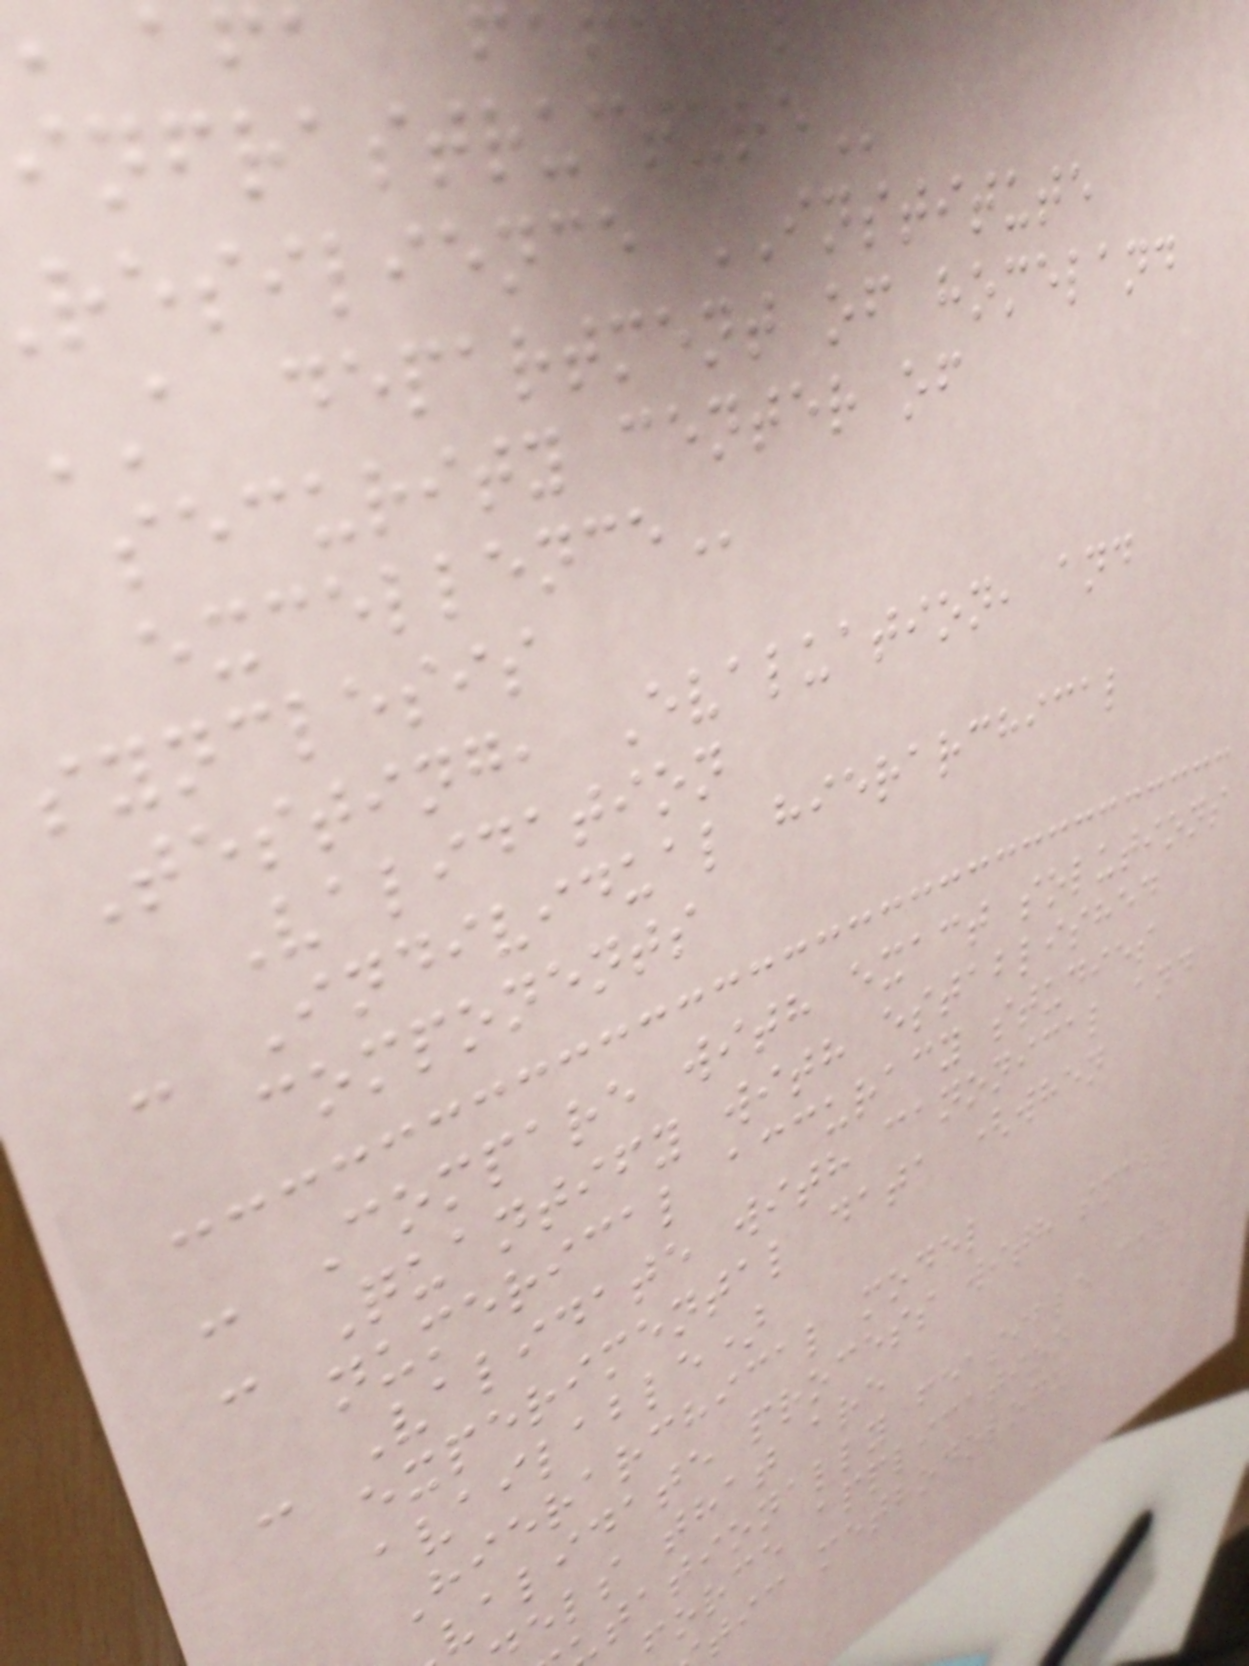resilience INSTITUTE
A department of homeland
security center of
synclesis
Testing, Evaluation, and
Validation
- Individual hierarchical
components
- Compare with exact solutions
- Quantify with established
numerical accuracy studies
- Validate with canonical and
experimental data (when
available)
Hierarchical model
validate process with small
els that are
tationally feasible for
force application
tic methodology
